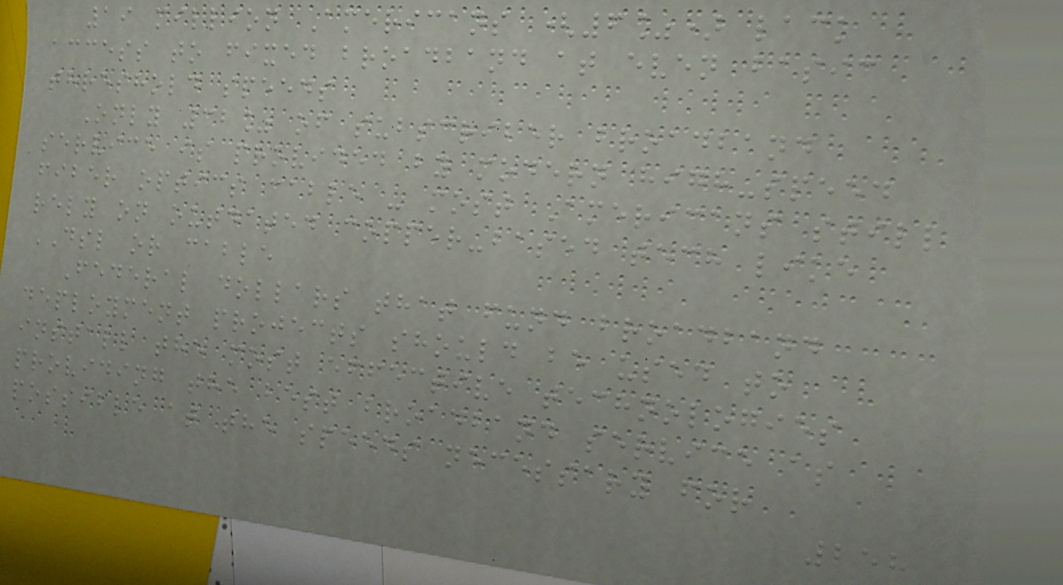19 million Americans (6%) lack
access to fixed broadband at even basic
threshold speeds
Only 32% of subscriber broadband
service is provided by modern high-speed
fiber optics cable - most Americans still
rely on outdated copper-based tech like
DSL or cable
Federal dollars that fund broadband
deployment projects should be used to
install the most effective technologies
providing the best broadband service as
possible at the speeds necessary for
258
